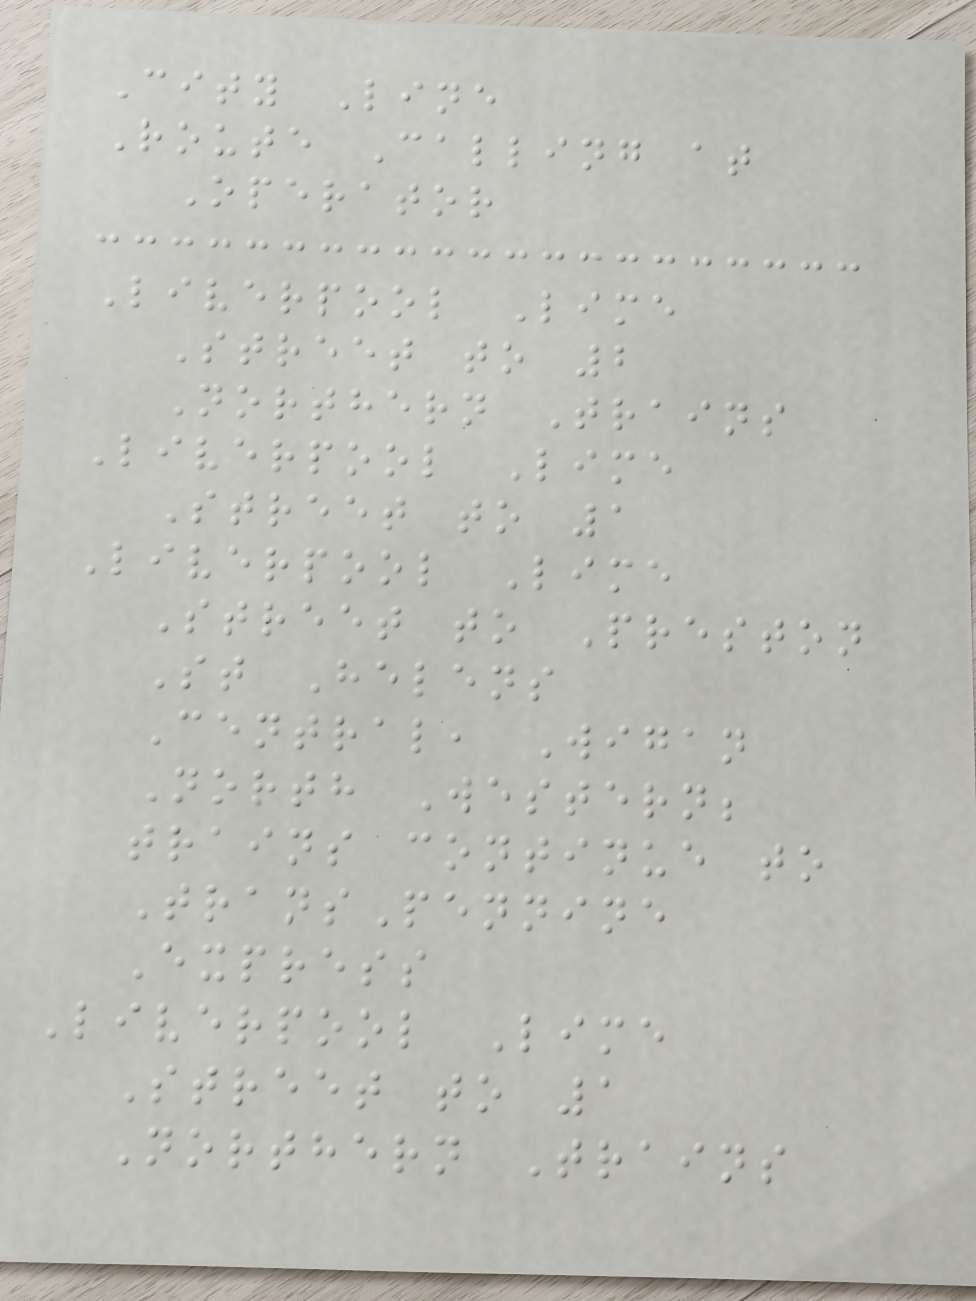City Line
Route Calling at
Operator
Liverpool Lime
Street to 2
Northern Trains
Liverpool Lime
Street to 1
Liverpool Lime
Street to Preston
St Helens
Central, Wigan
North Western;
trains continue to
TransPennine
Express
Liverpool Lime
Street to 1
Northern Trains
